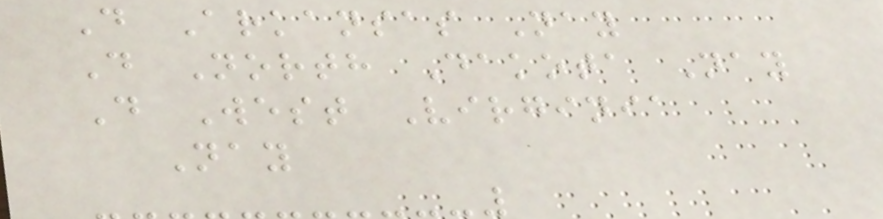D Arkansas Nay
D North Dakota Nay
D West Virginia
Nay
